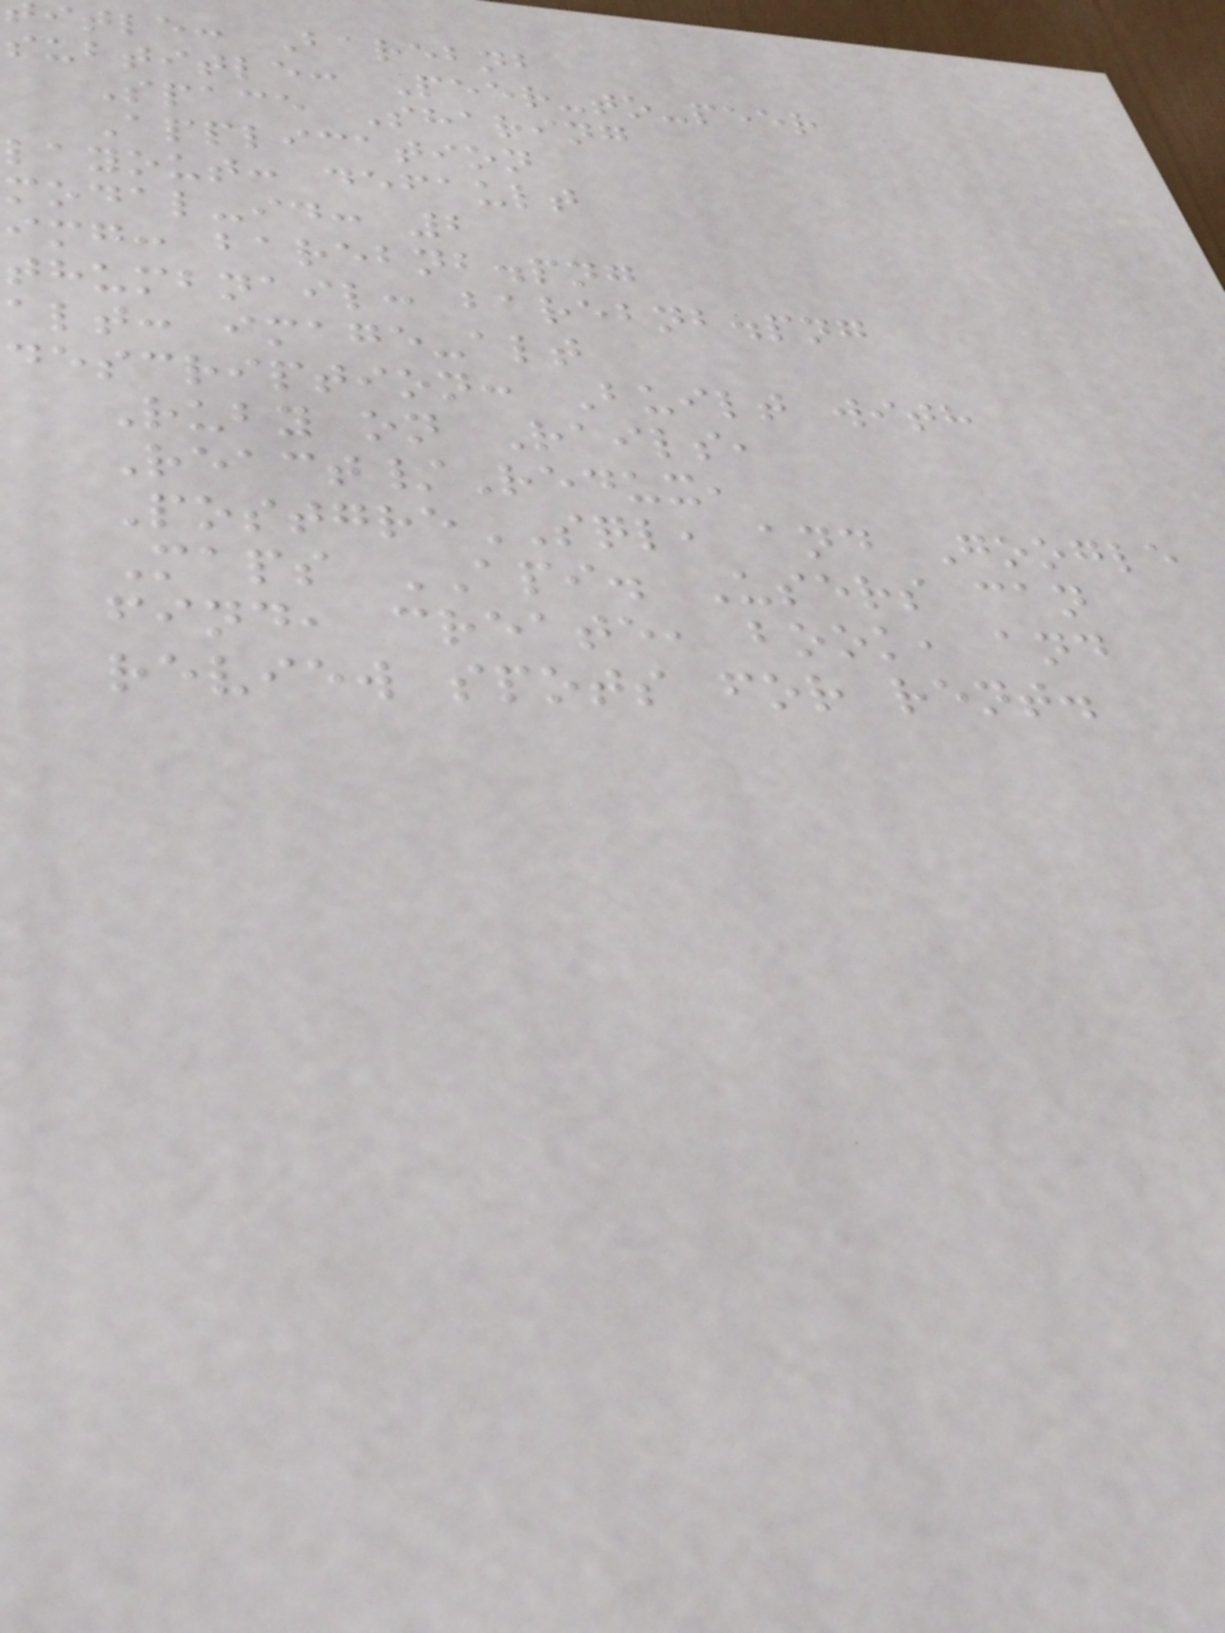itle: Barebnb
subtitle: Peer-to-peer
Space Sharing
Application
layout: default
modal-id: 2
img: barebnb.png
thumbnail: barebnb.png
alt: image-alt
description: Built with
Ruby on Rails,
React/Redux,
PostgreSQL, and Google
Maps API. Users can
find, create, book, and
review spots for rent.
